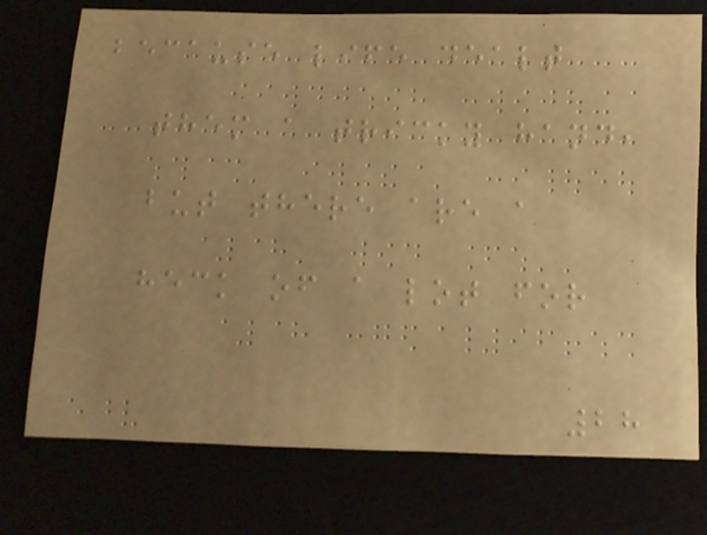because life dealt
them a tricky hand,
but there are a
heck of a lot for
28
